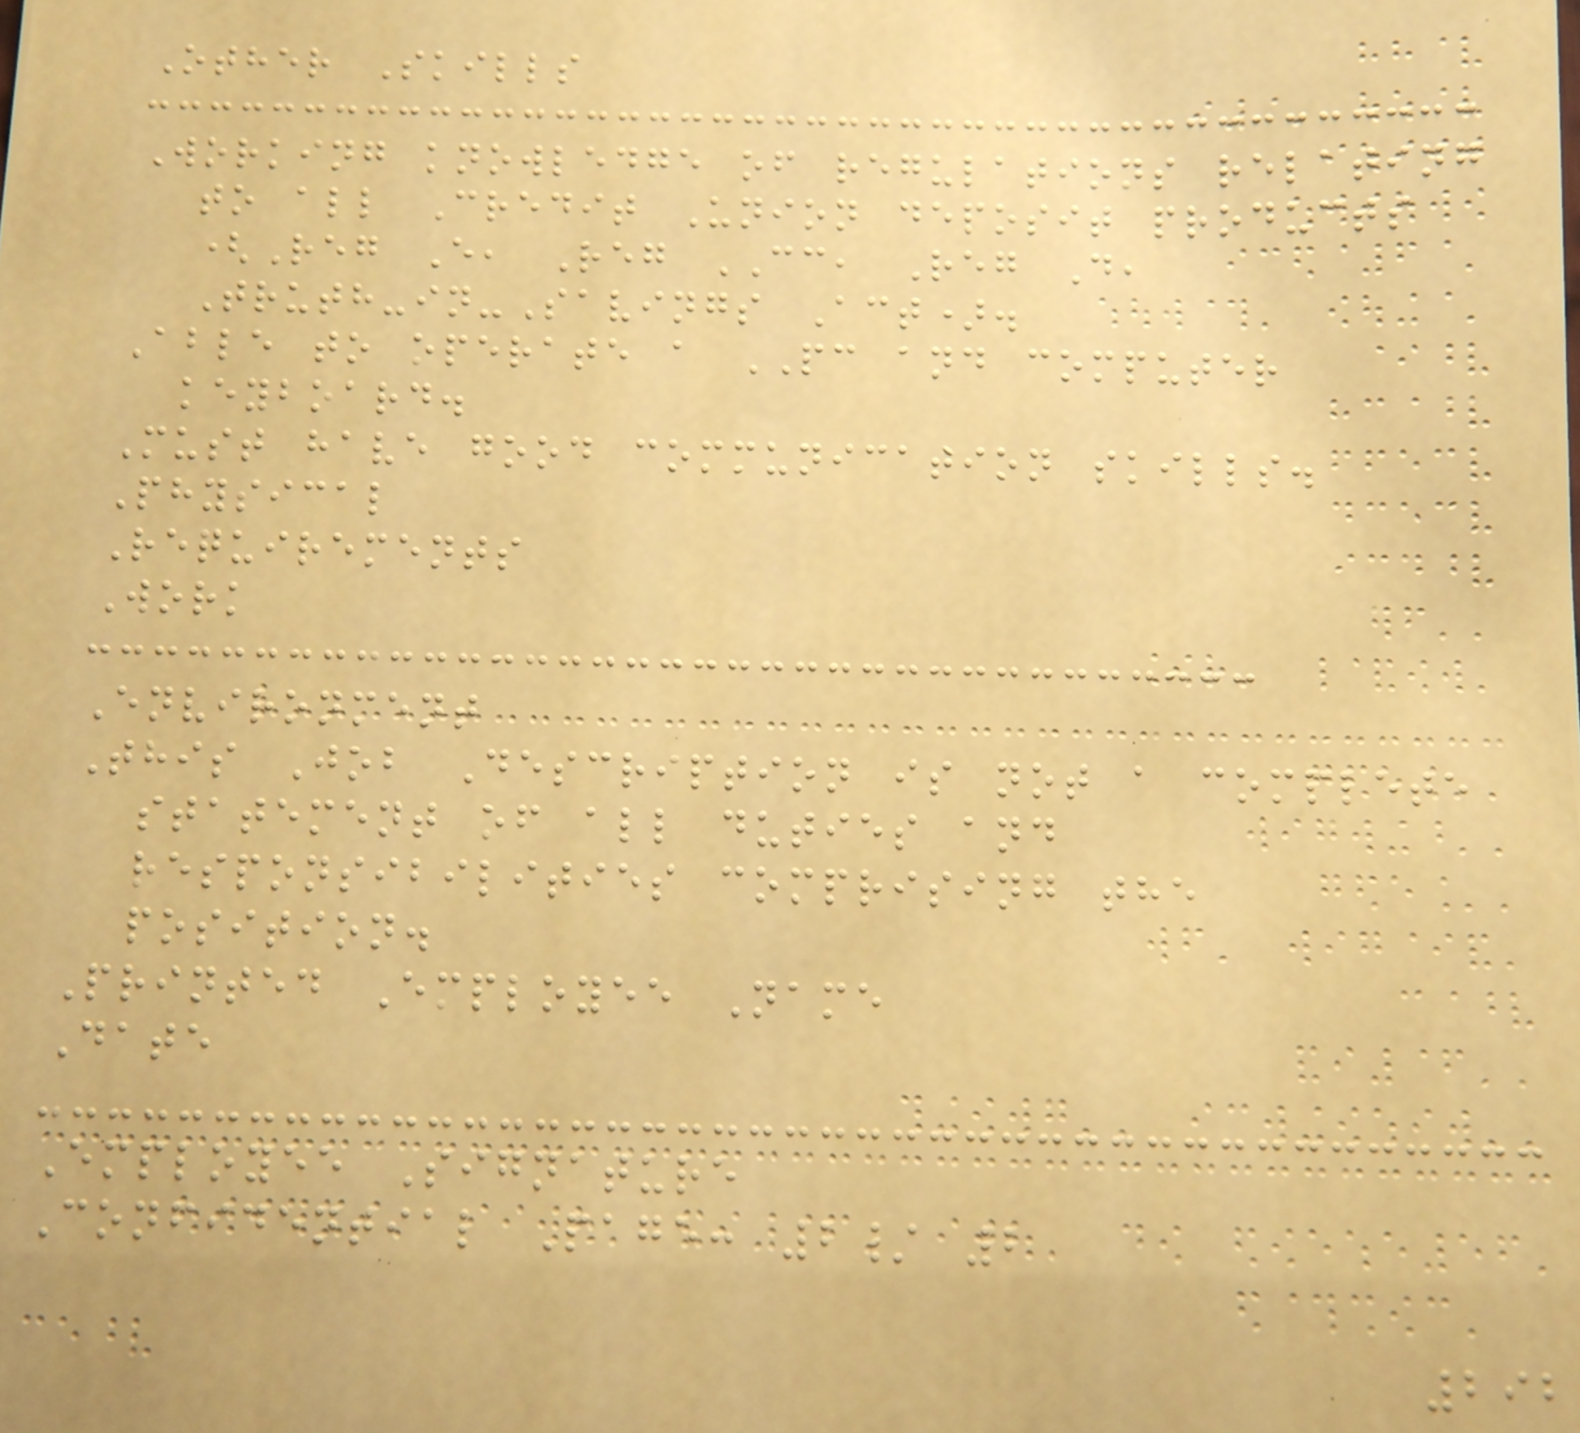Other Skills
Working knowledge of regulations relating
to all Credit Union deposit products
(Reg E, Reg CC, Reg D,
Truth-in-Savings Act).
Able to operate a PC and computer
keyboard.
Must have good communication skills.
Physical
Requirements
Work
Environment
This Job Description is not a complete
statement of all duties and
responsibilities comprising the
position.
Printed Employee Name
Date
Employee Signature
Confidential Page: 2/ 2
292
